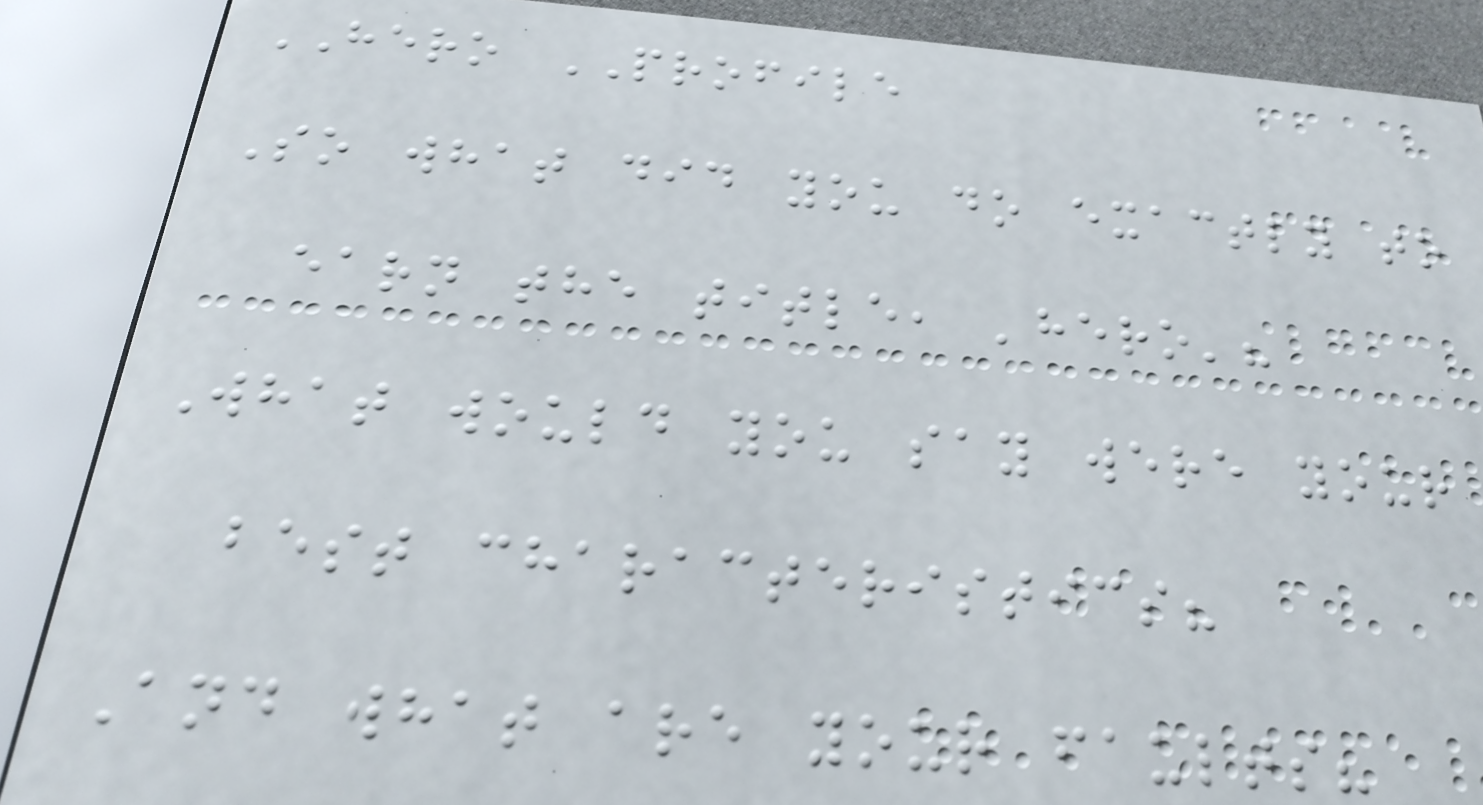HERO PROFILE
So what did you do exactly to
earn the title, 'hero'?
What would you say were your
best characteristics?
And what are your faults?
